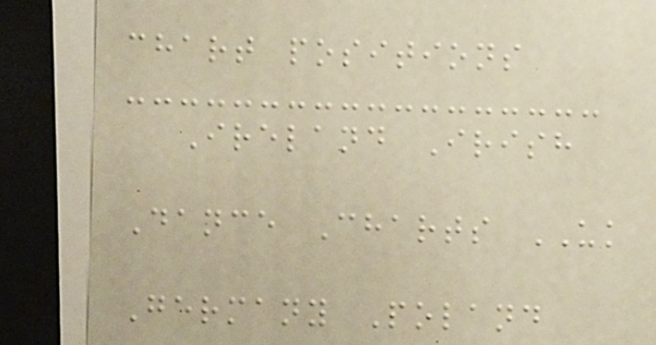chart positions
Ireland Irish
Dance Charts UK
Germany Poland
